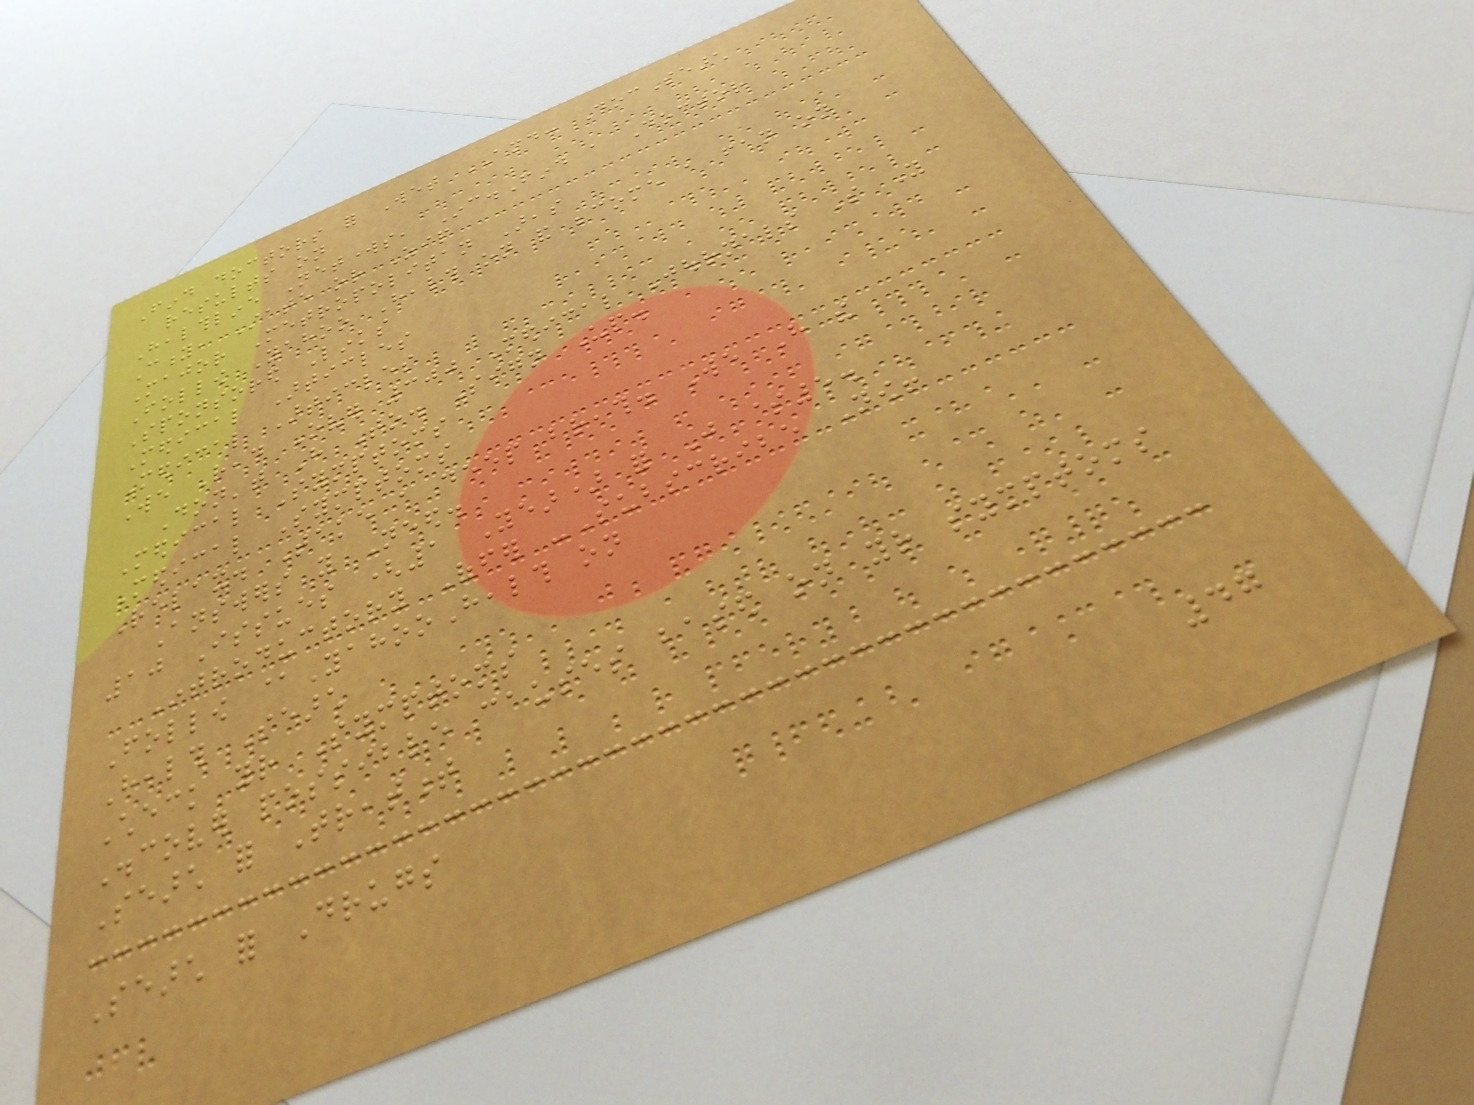Find doctors for Wet AMD: DocSearch
results on
Healthline Networks, Inc.Find a Doctor
City, State or Zip
Major Metropolitan Areas
Follow Yahoo Health on and become a fan on
Sponsored Links
Medical Articles
Medical Articles
We Read Over 300 Medical Journals So You
Don't Have To. Sign Up.
Medical Symptoms
Medical Symptoms
Relax. Take a deep breath. We Have the
Answers you Need.
10 Issues (1 Year) for Just $5.
Introductory Offer -Subscribe Now!
Follow @YahooHealth on
Health Search
Check your Symptoms
Discover possible causes based on your symptoms
Search for Treatment
Search for Drugs
47
